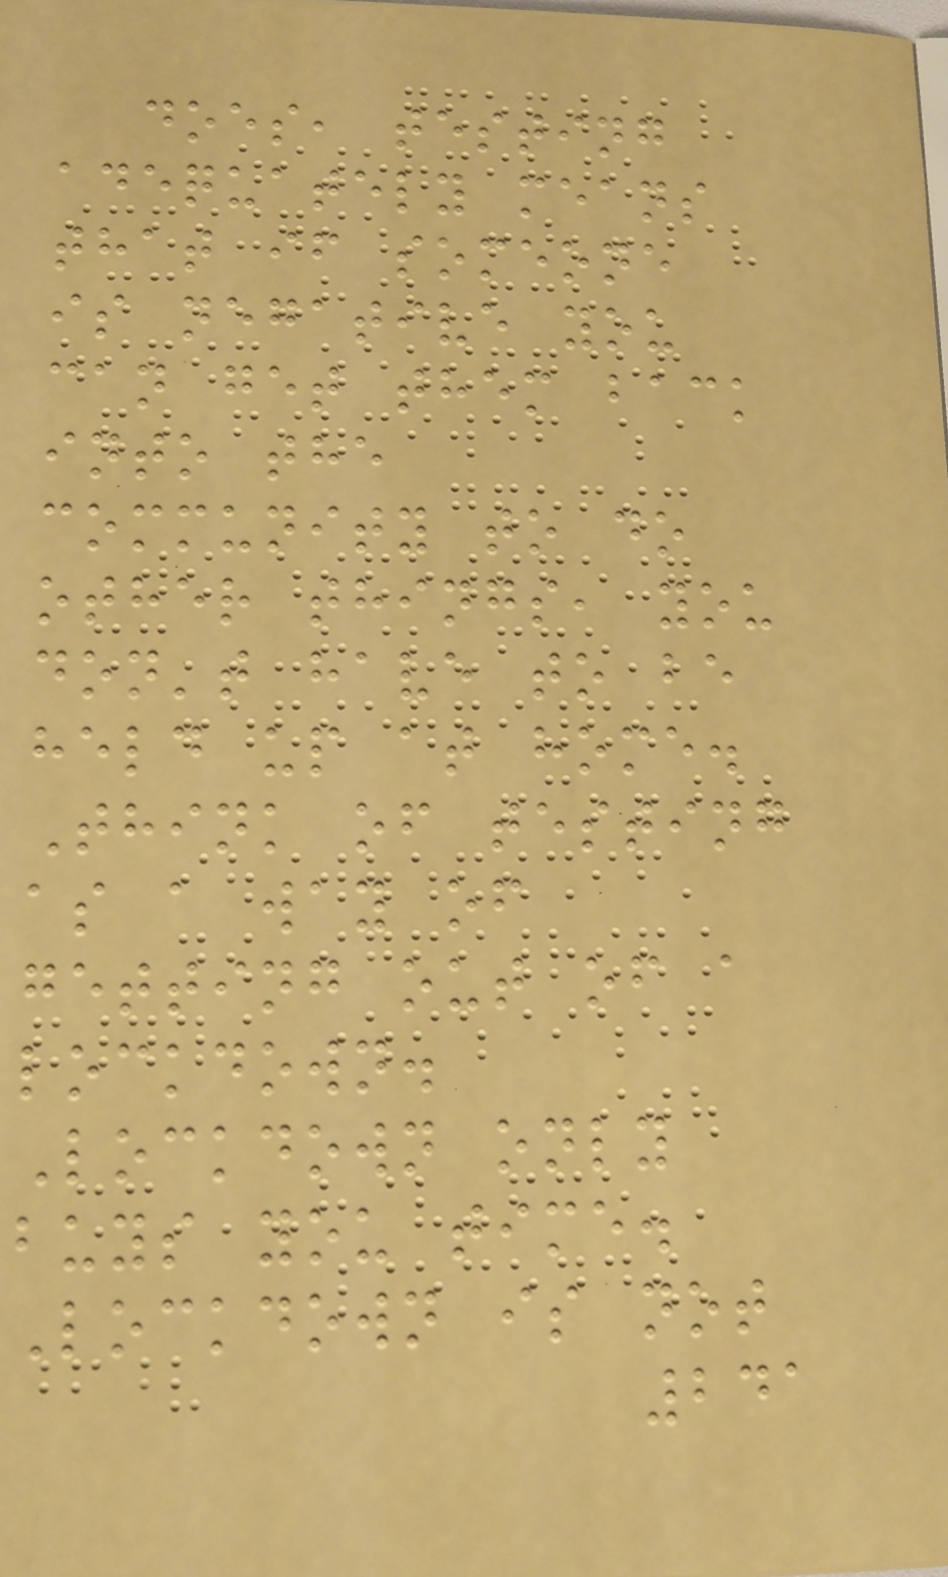does, testing
adequately means
that if someone
is negative you
can get them back
into the
community to do
other things, you
don't have to be
held up at home.
Think of testing
as a way of
getting out of a
lockdown.
Lockdown only
buys you time.
Lockdown is not
241
